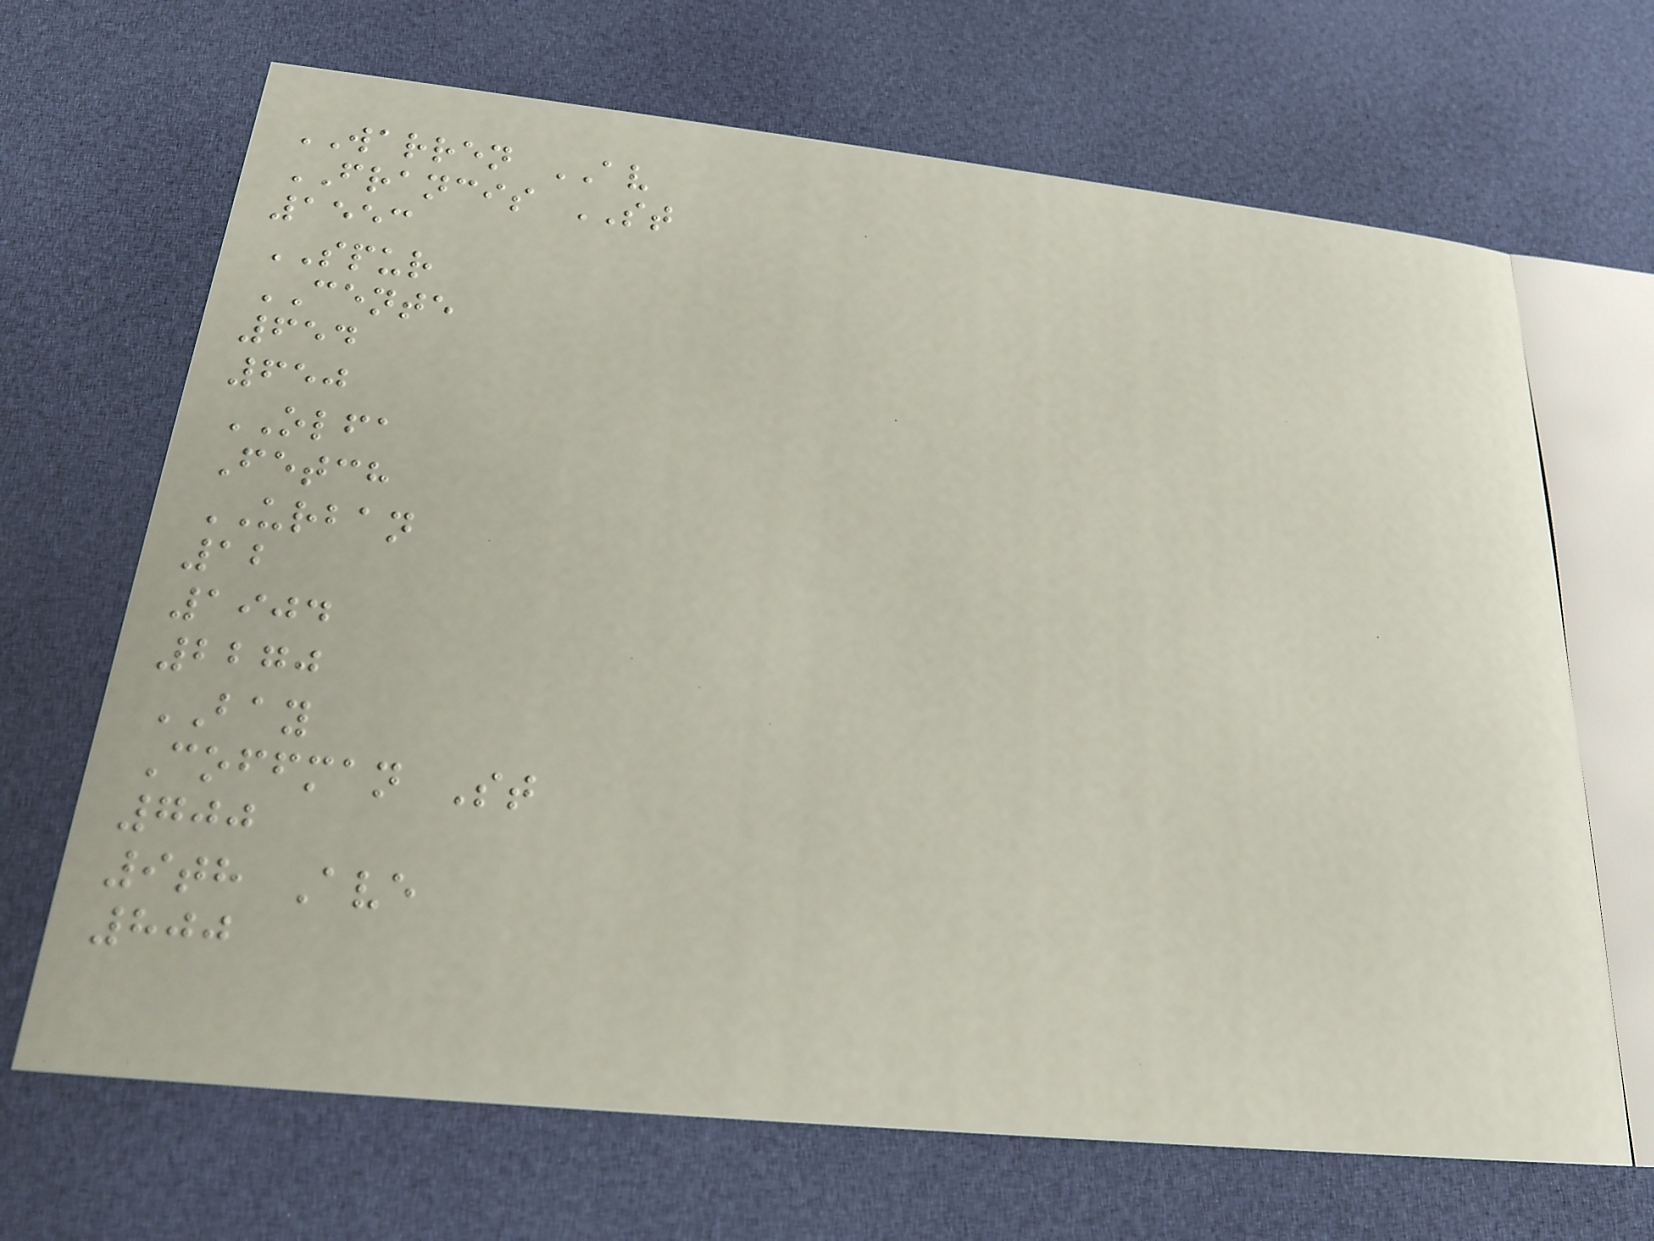WARREN AV
FRANCIS ST
1553
SPUR
CENTE
654
650
OLFA
Fetch
URBAN
12
1904
2270
BAY
Coffman St
700
9th Ave
800
